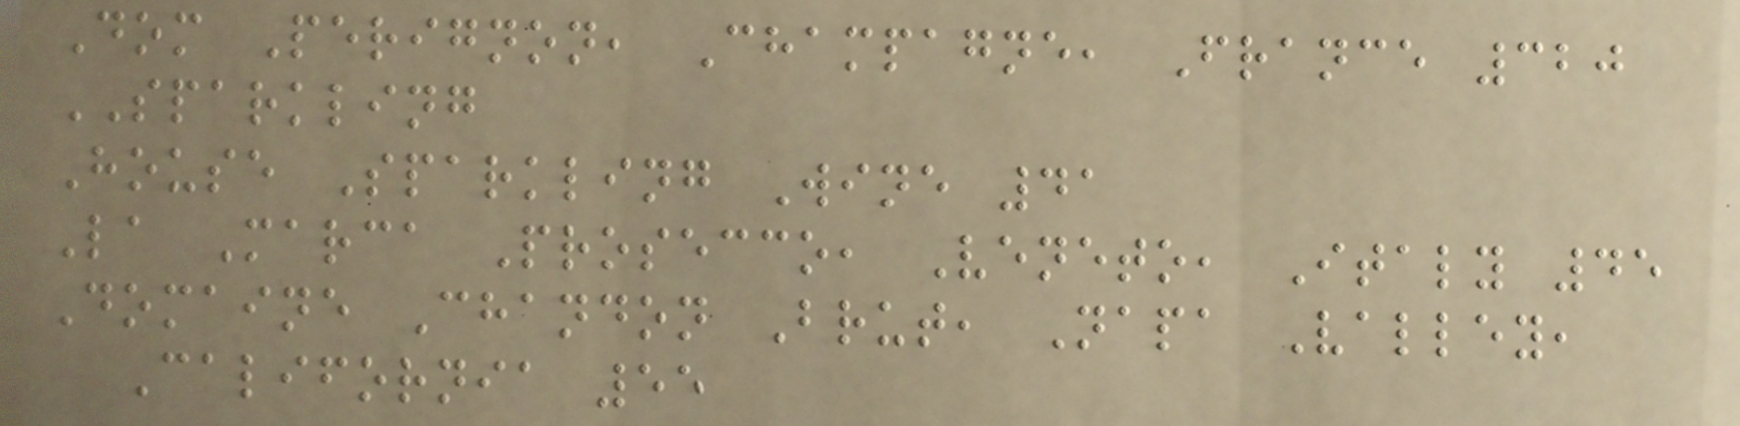Dom Perignon, Champagne, France 320
SPARKLING
House Sparkling Wine 41
La Marca Prosecco, Veneto, Italy 45
Domaine Chandon Brut, Napa Valley,
California 55
